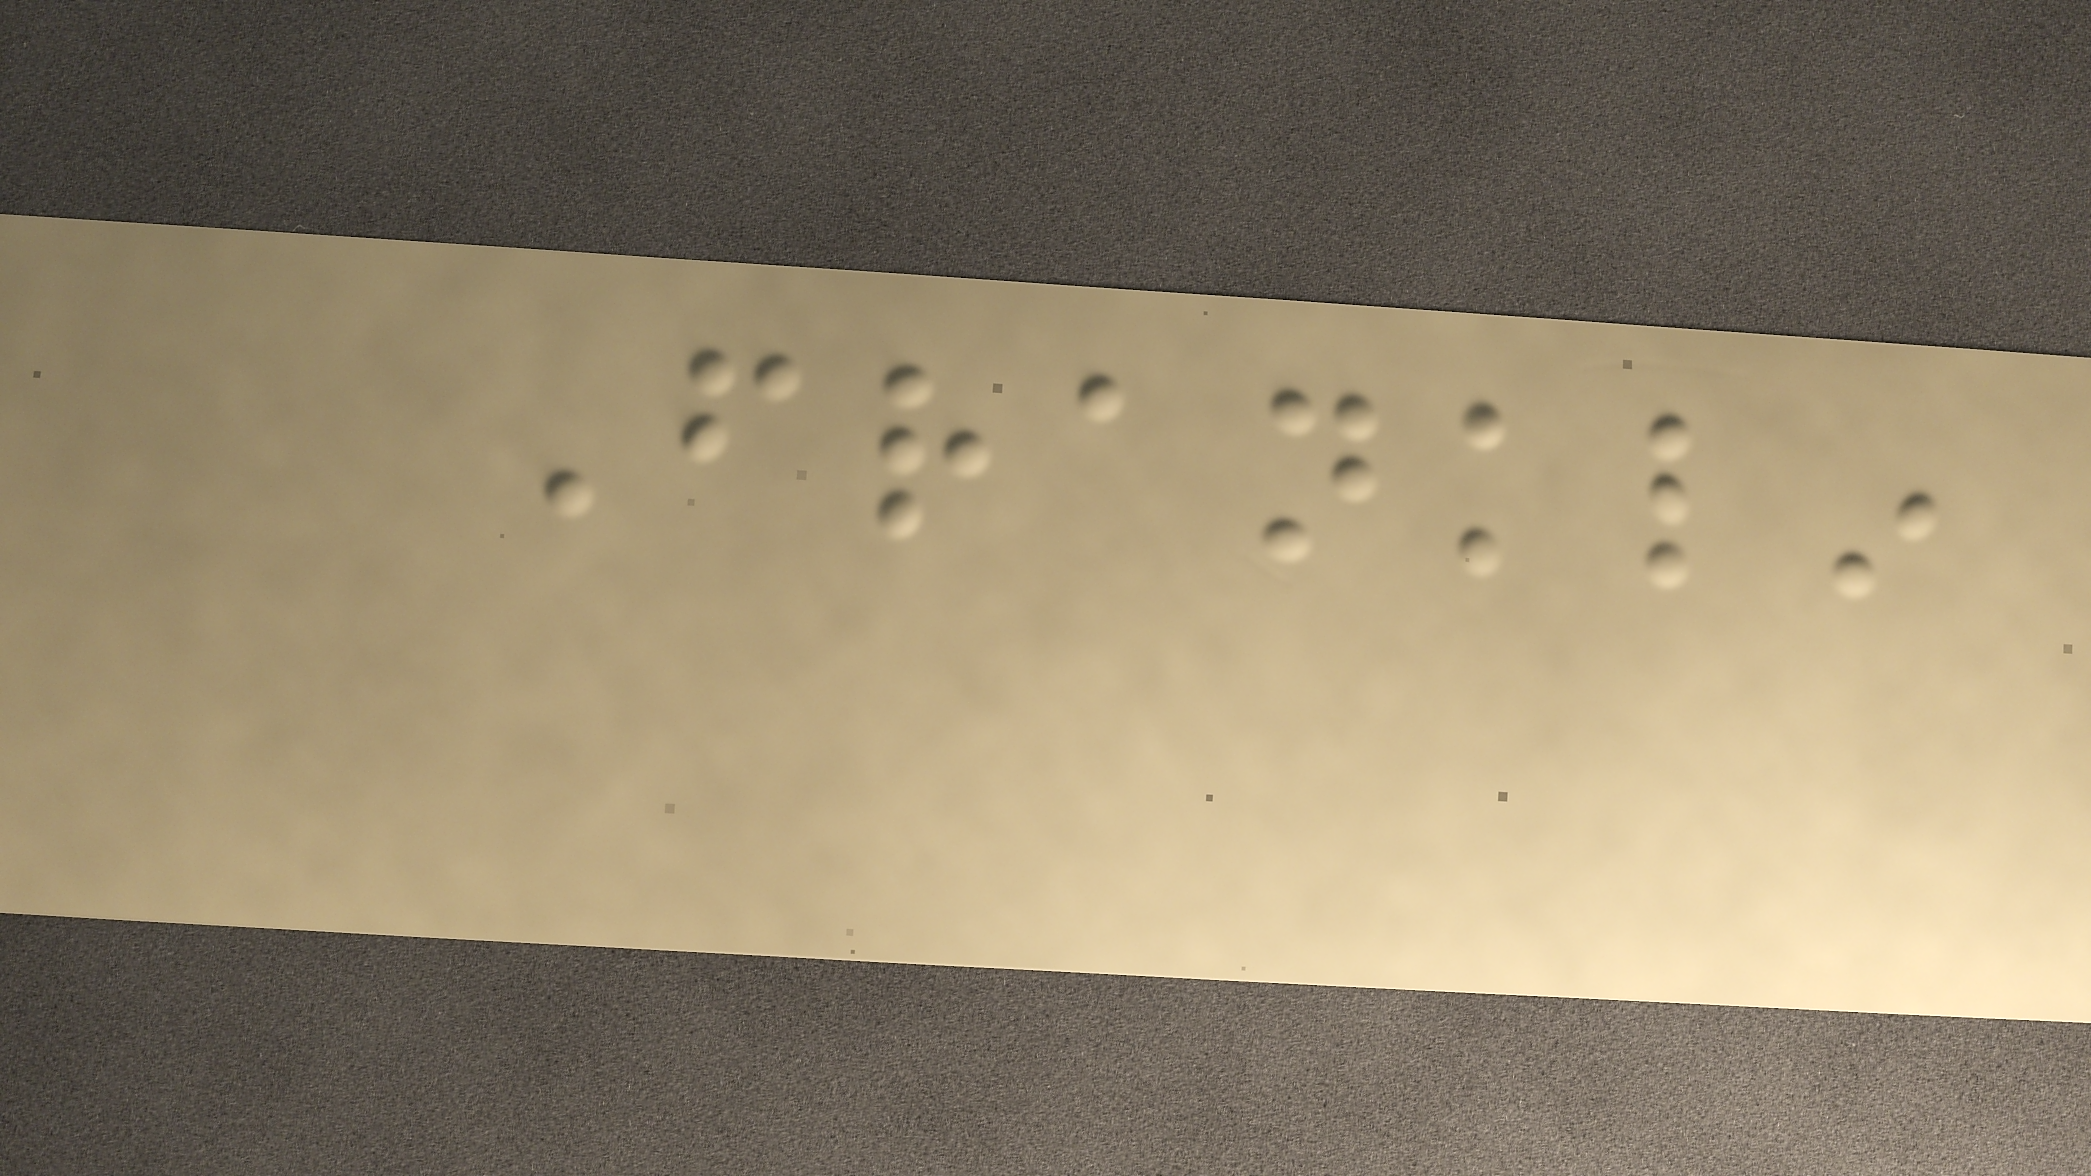Franklin
